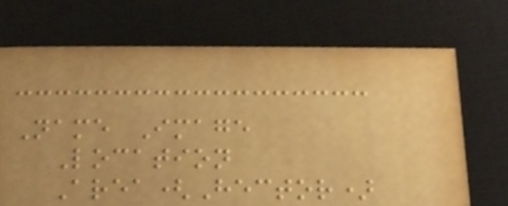Name Image
Location
Area(Hector)
